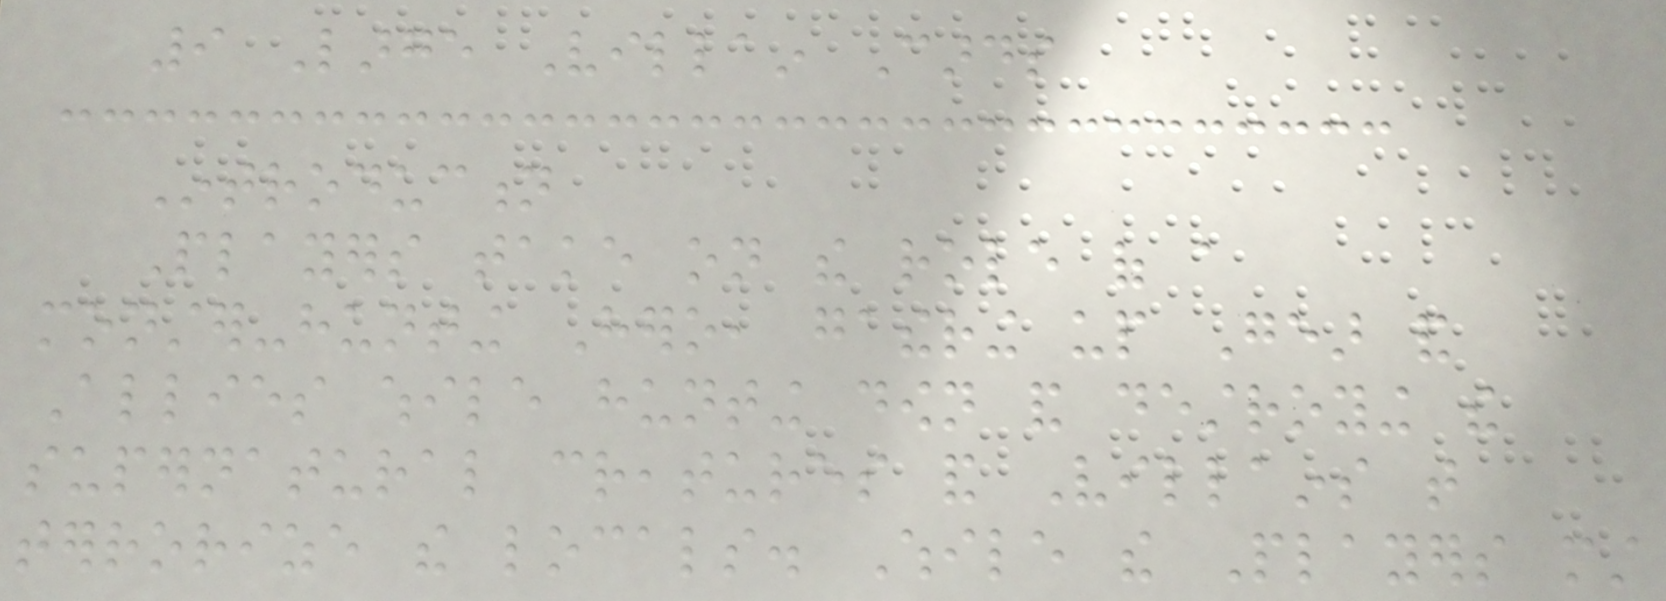9 Large Villain Cards
Introduction
Players take on the role of a
monster-hunting Hero, gathering up Gear and
Allies while hunting down and destroying the
supernatural creatures and Villains that
terrorize the locals. While the Players must
